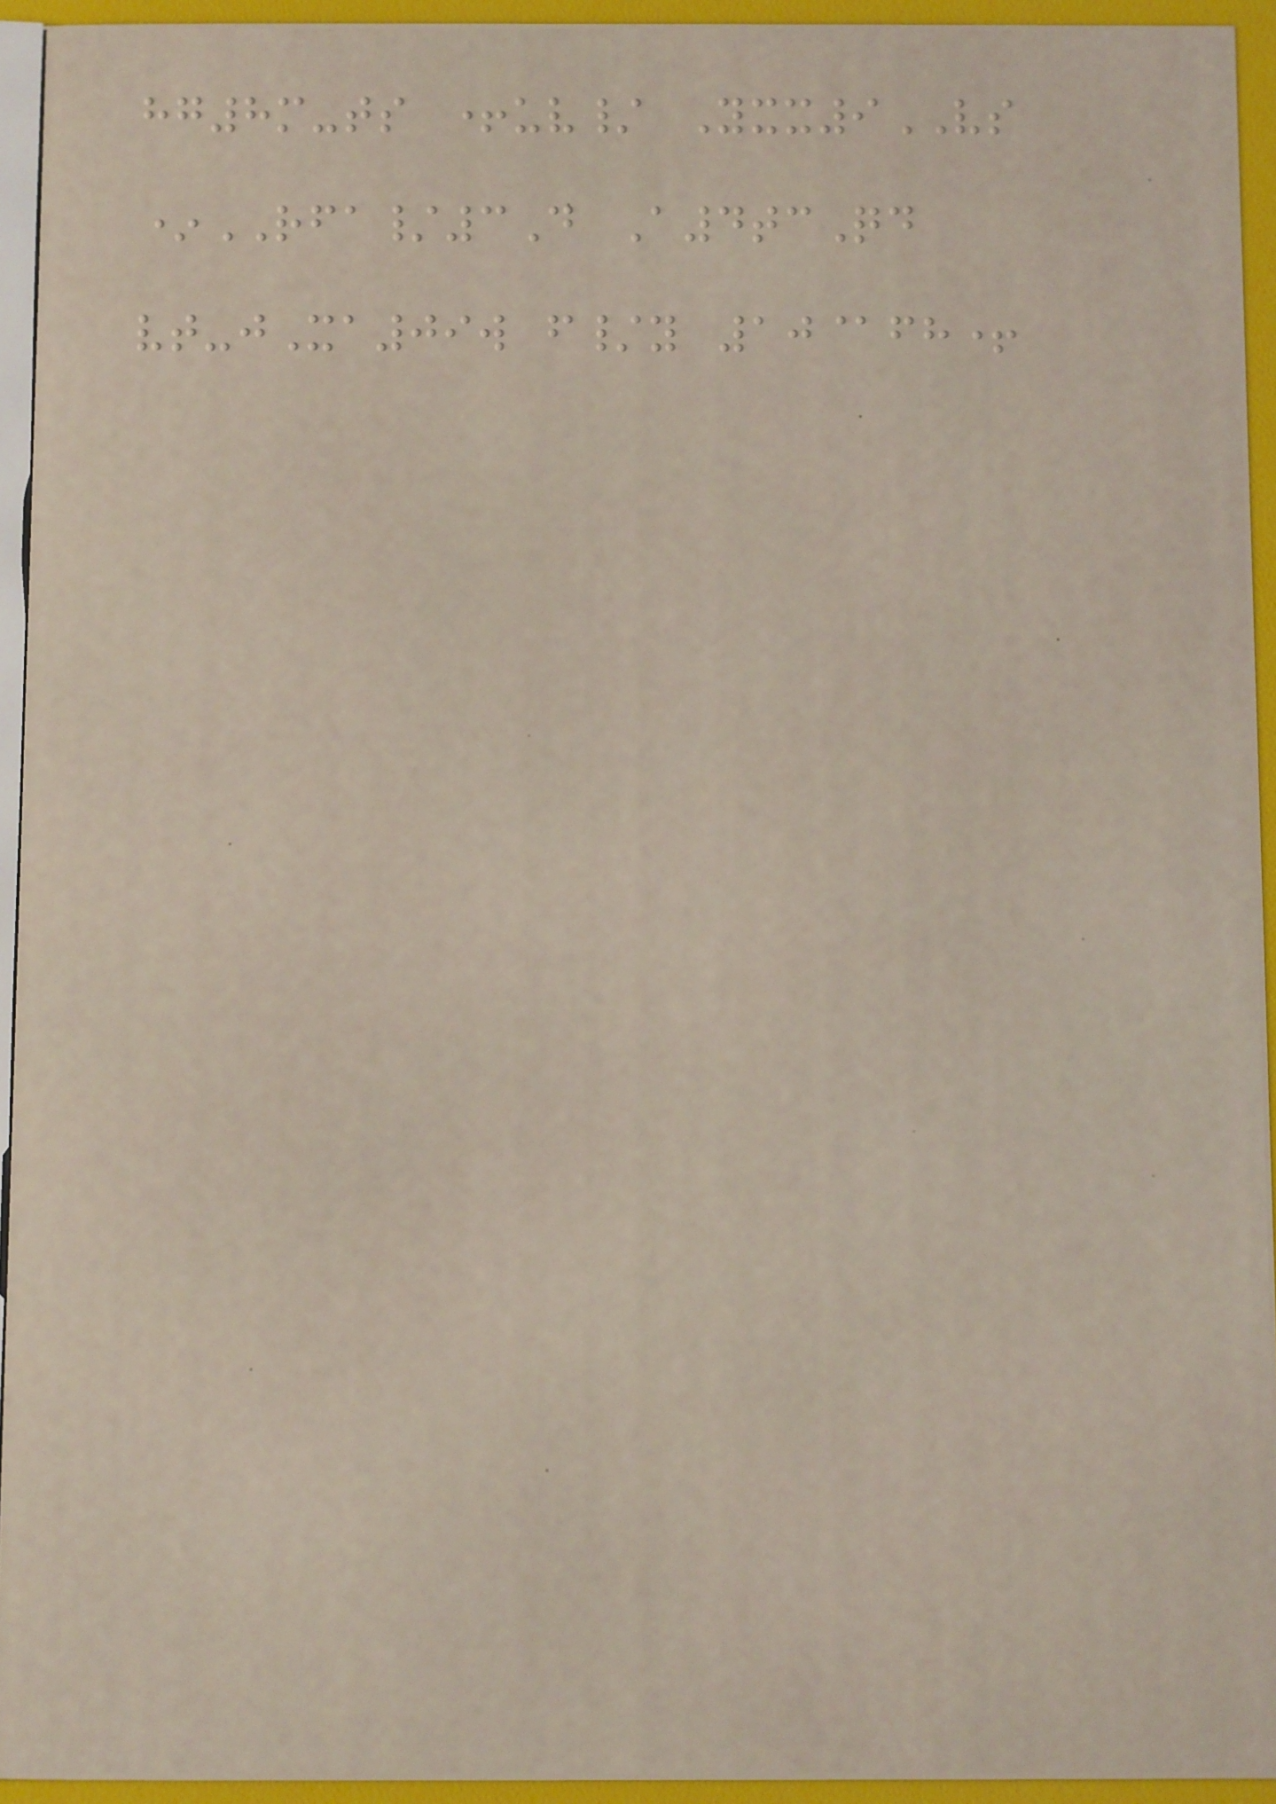hg8m-ts +uv/ Yxx9VS
*RFA/3D A4tcQd
vt-jXa09w f/y 10@fh+
